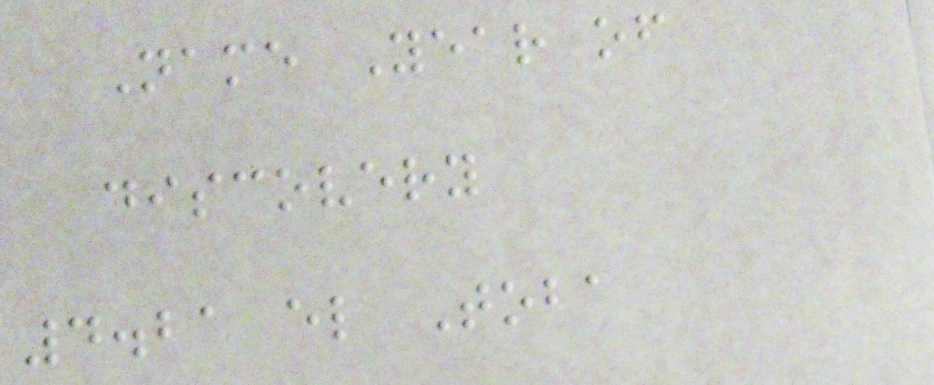Name Year of
discovery
4.21 el Toba
